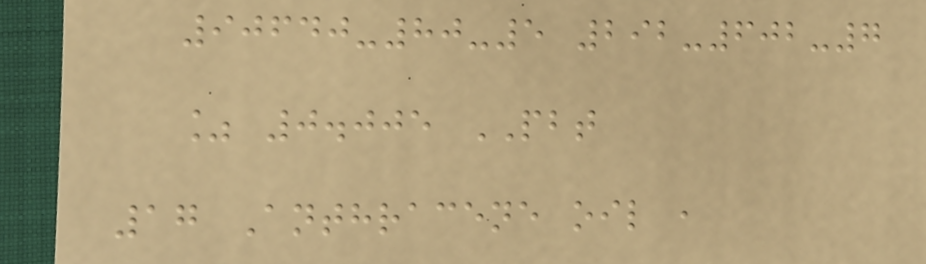90640-80-5 292-602-7
% 0.005 PBT
17 Anthracene oil ,
